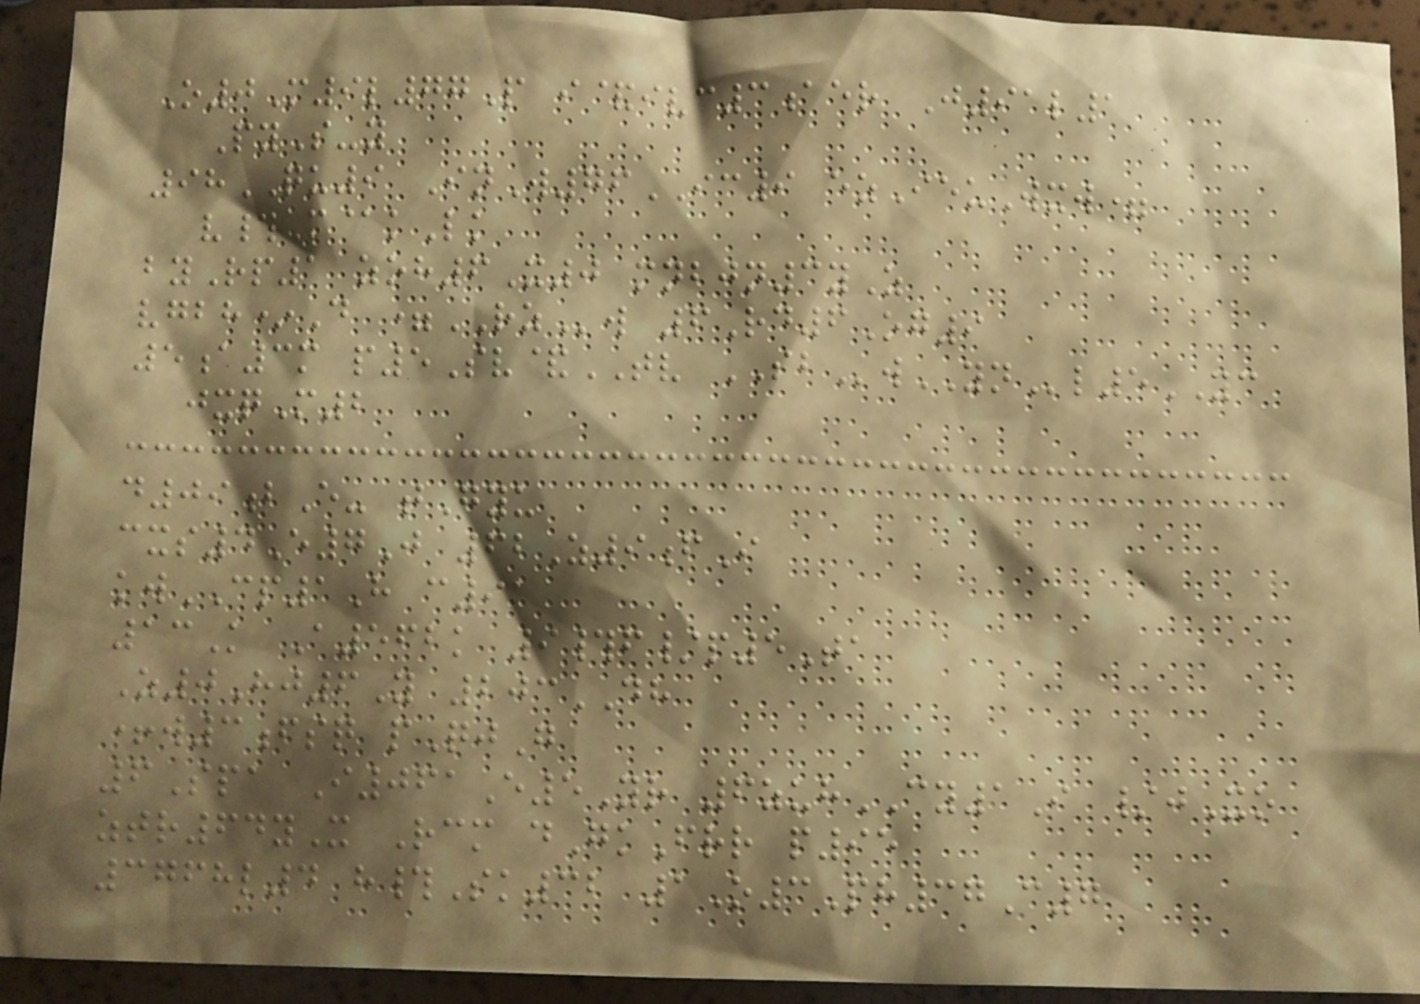O0M9l77P i&ivc3aer J91l1
PyS-y
98QU9 InW76IC9 ezIeuWxw=
v#M@kLk
byRp1 zoh6X0 mnbjn3yZ
vgbh*D =RZw 6Rd6Og9
5a3m p5Sv&TV SBwYNl5YC
jxqM2
d09bE- tGyu
cxs4E7J 62Z9fI
kwCP1H c91
13K A562k 9#f/p5Ta
Z0Hj6Y 203DH
+w3fsq pQjG
6Spa I061E5Yr 6zuhCY1I /jXo
ztr64yX Rcm dGkFrr p95
3768l4 h#Sk32 1O3Ph37C7
